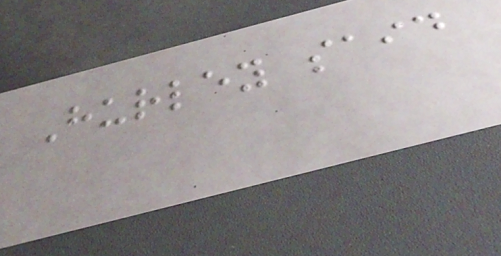Hurley said
